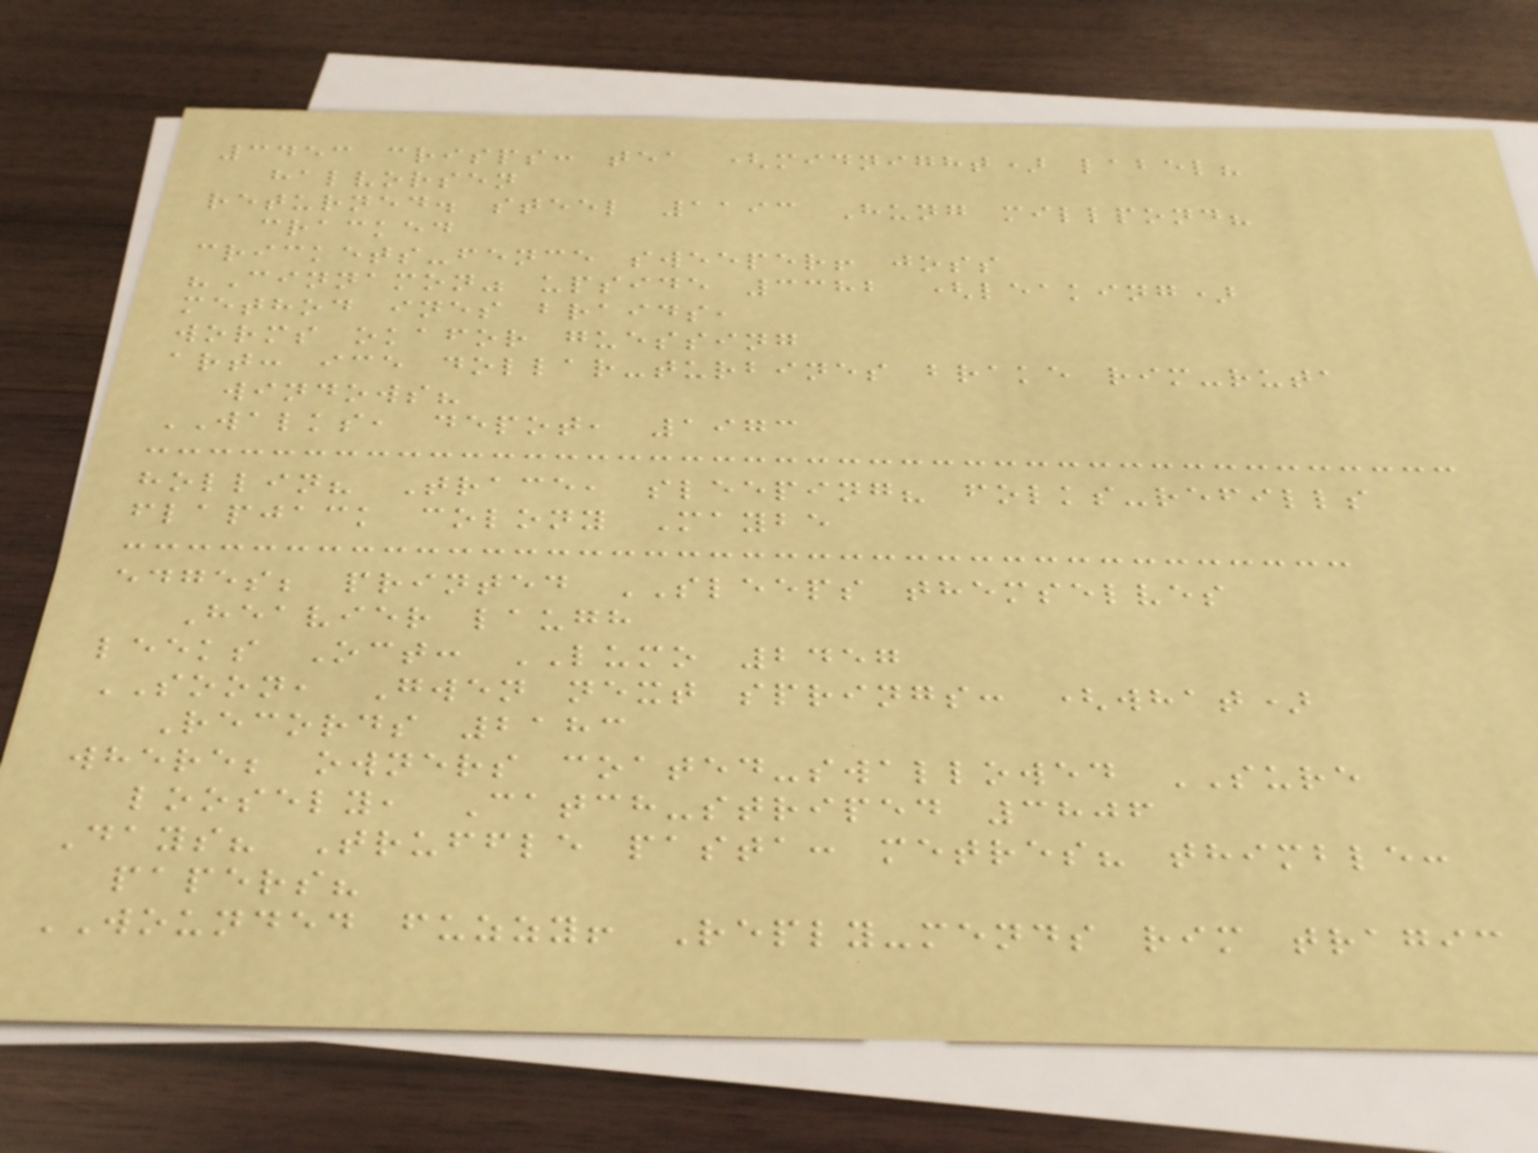3453 crisps: tea (midnight) label?
halvorsen
returned. steel 1193 Hung millpond?
cracked
crickets-fence sweeper! joss
"Cinnamon" upside 3382 (leaking)
method ines braids,
worms okafor guessing
art: ice dollar-turbines brake rim-ruta
windows?
WALKS, depot, 1973
hollin? Trace, sleeping? folks-refills
flapjack colony Maybe
edges; printed SLEEPS themselves
Heavier laugh
leeks Oct: LUMO 2457
SOON, Gwen next springs: (what)
Records 2183
where; owners coated-swallowed SURE
loosely, Catch-striped 3806
Days? Truffle pasta: metres? thimble:
papers?
WOUNDED fuzzy! Reply-mends rim tragic
